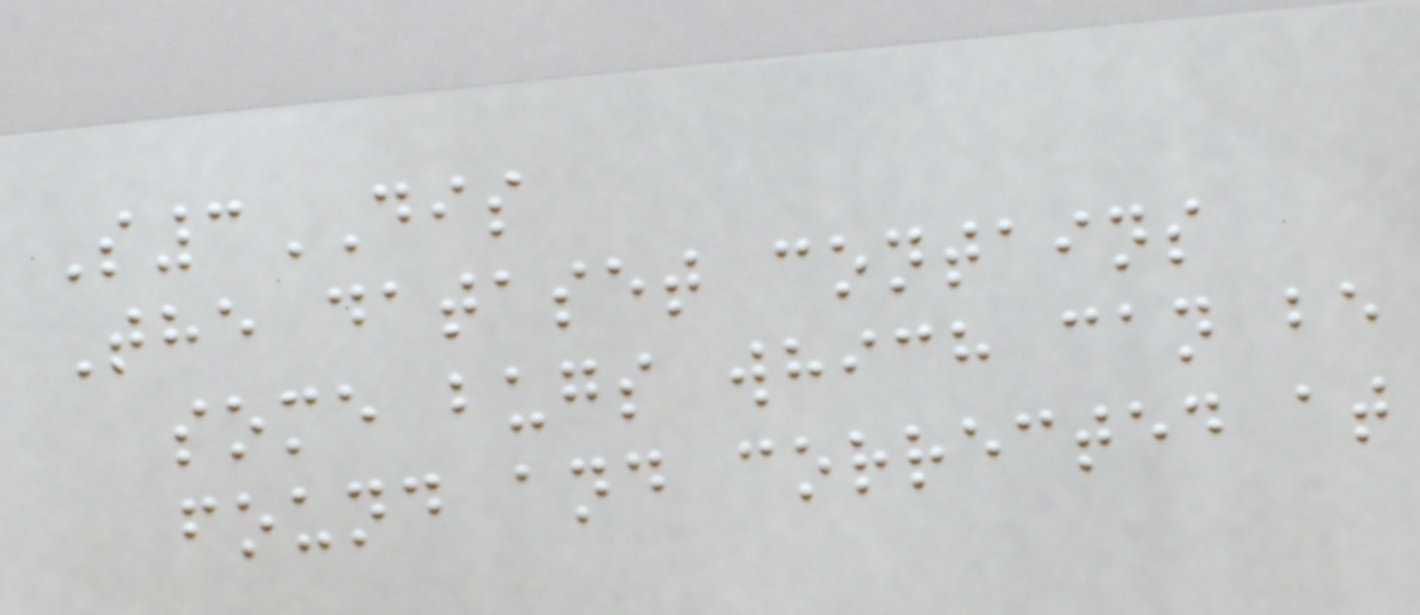S3DIS
The dataset contains
some bugs which can be
found and corrected at
